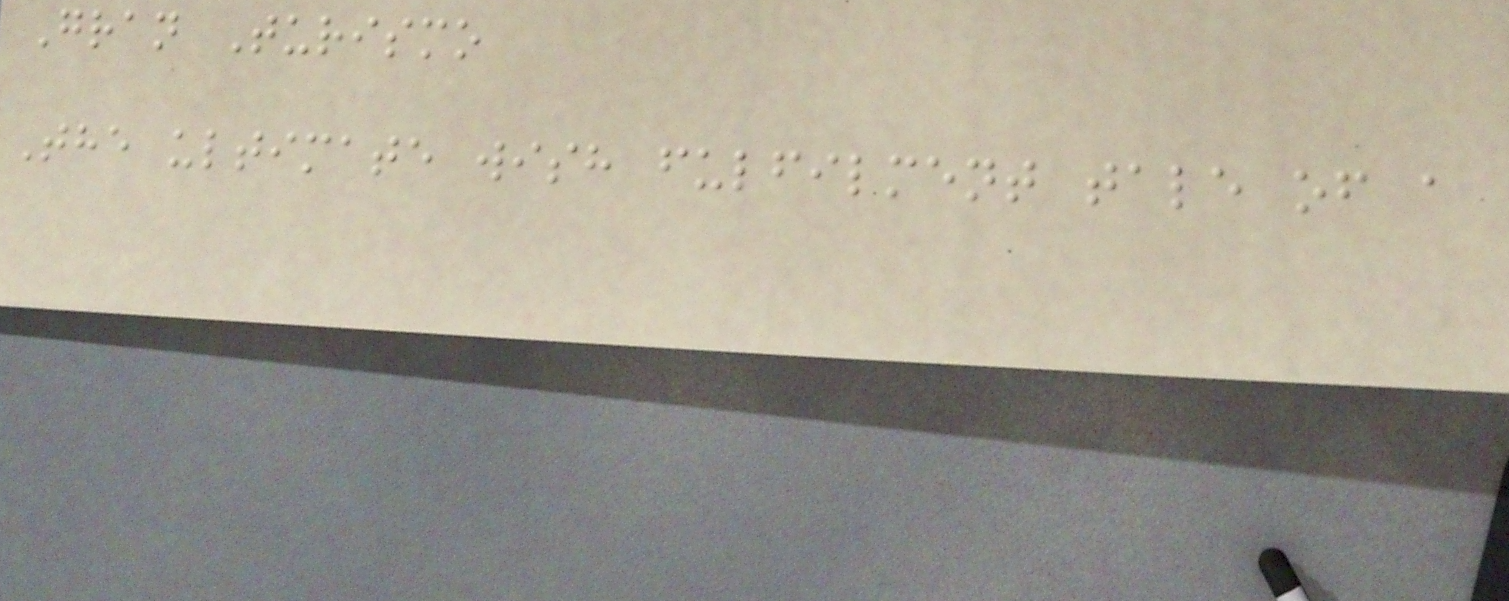Gran Turismo
The ultimate wish fulfilment tale of a
